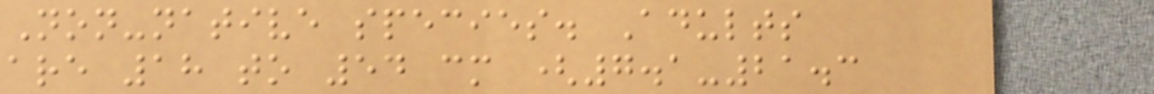Non-native species. Adults
are 18 to 54 cm (7.1-21.3
